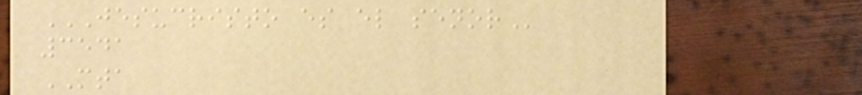JESUCRISTO ES EL SENOR
3541
MTA
